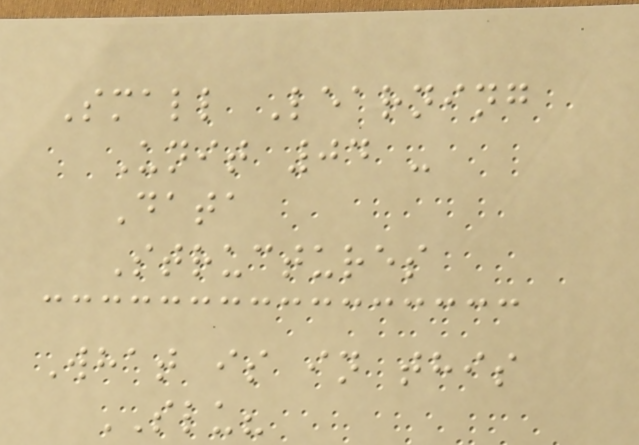Small Learning
Unit 04 -
Data
Structures
What is in this
SLU?
